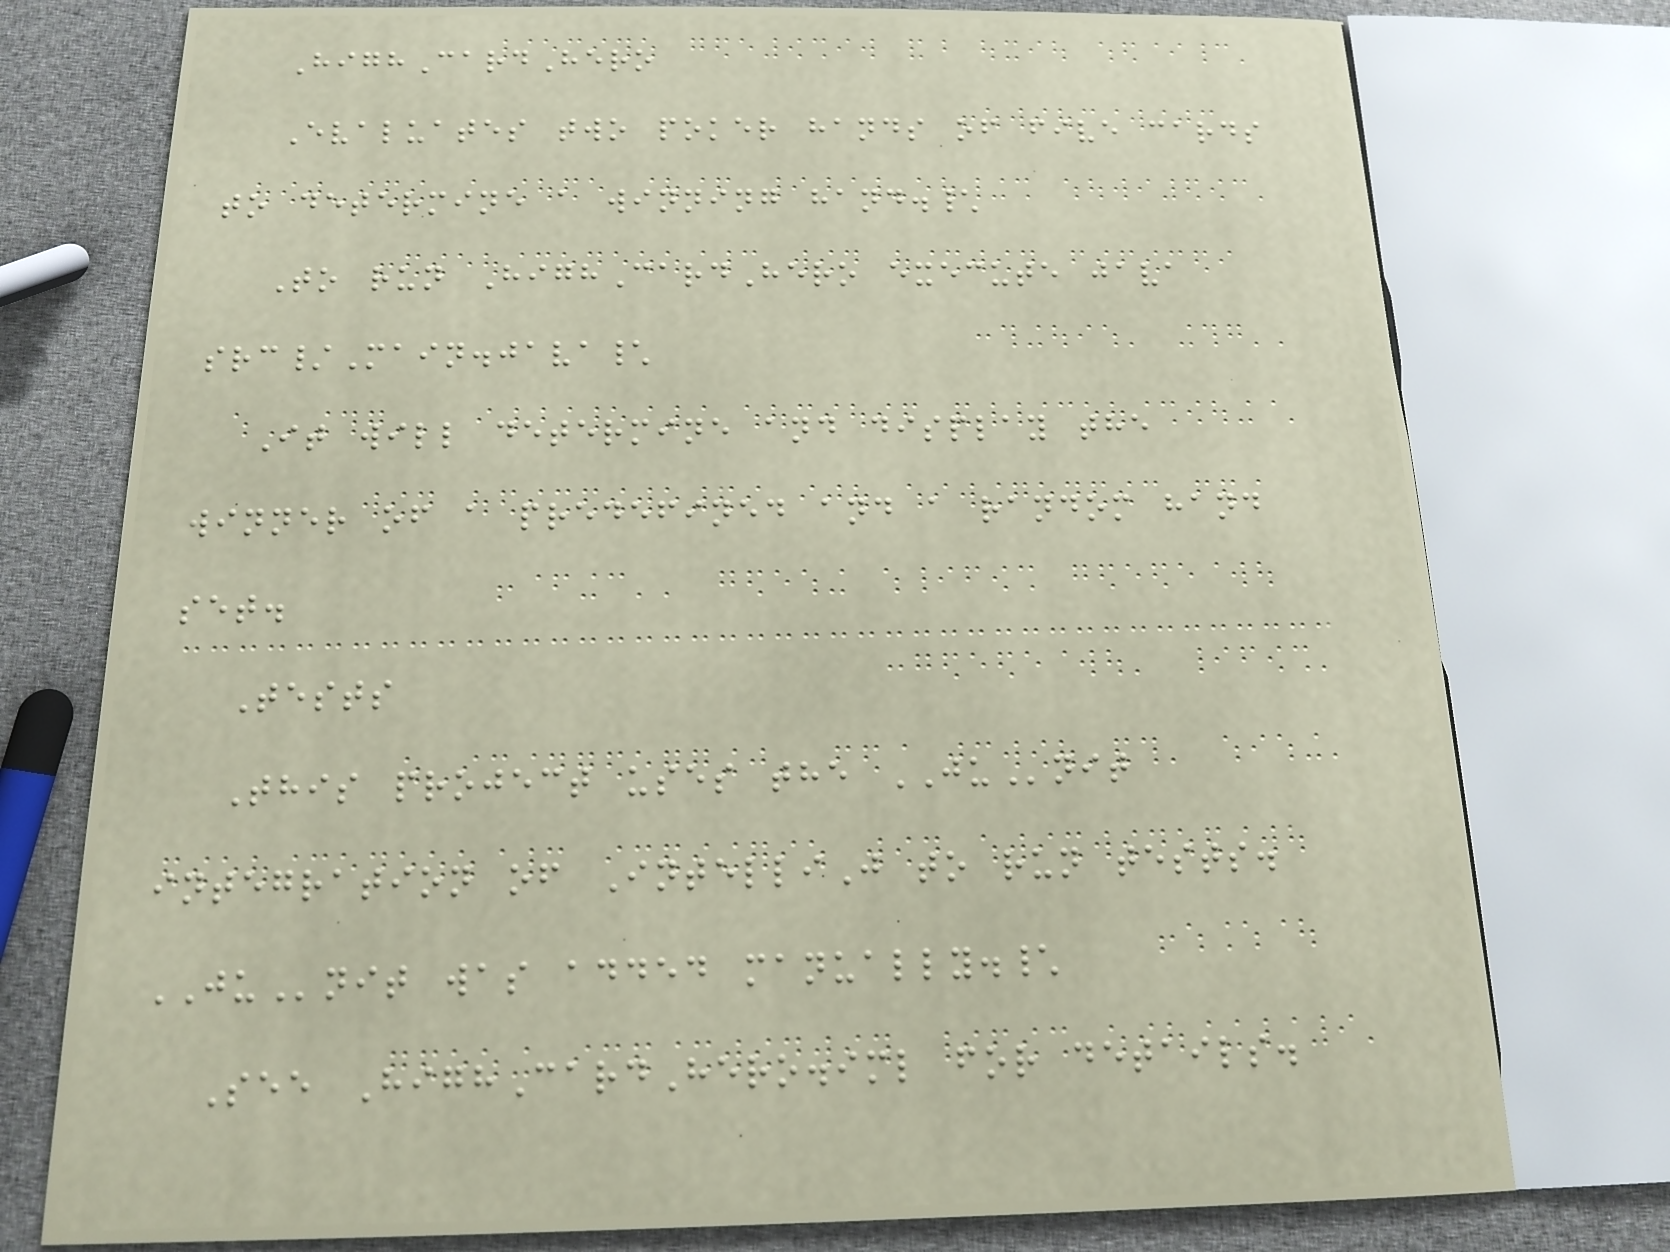HighCardHero
Evaluates two poker hands of five cards
to determine a winning hand.\
To run HighCardHero execute java
src/Main.java\
It will determine and display the
winner of a predefined and a random hand
set.
Tests
This project uses the JUnit
integration of IntelliJ to run tests.
JUnit was added manually.\
See HighCardHero.iml for details.
